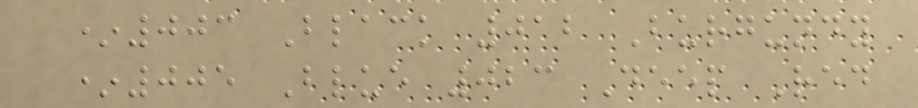*003 Black 012 Burgundy
*005 Blue 023 Deep Red
